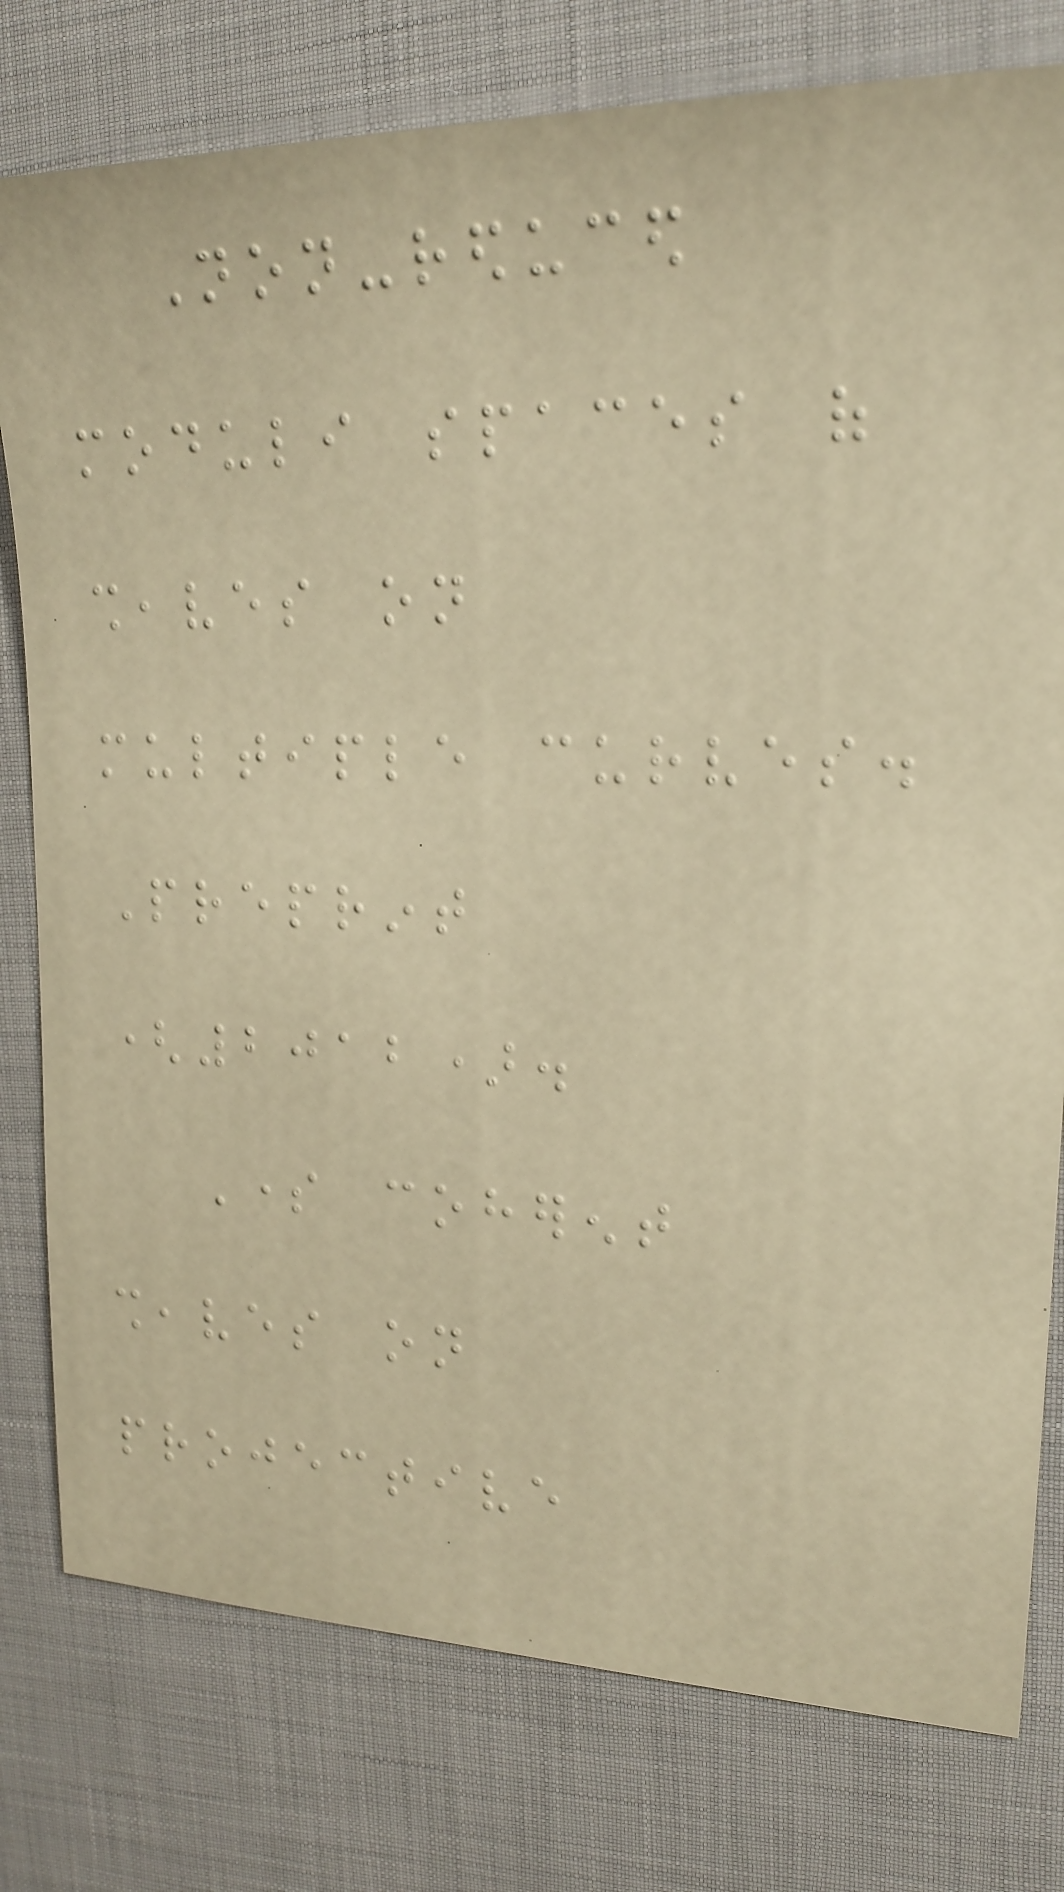Non-reduced
moduli spaces of
sheaves on
multiple curves.
Preprint
(2012).
Some coherent
sheaves on
projective
